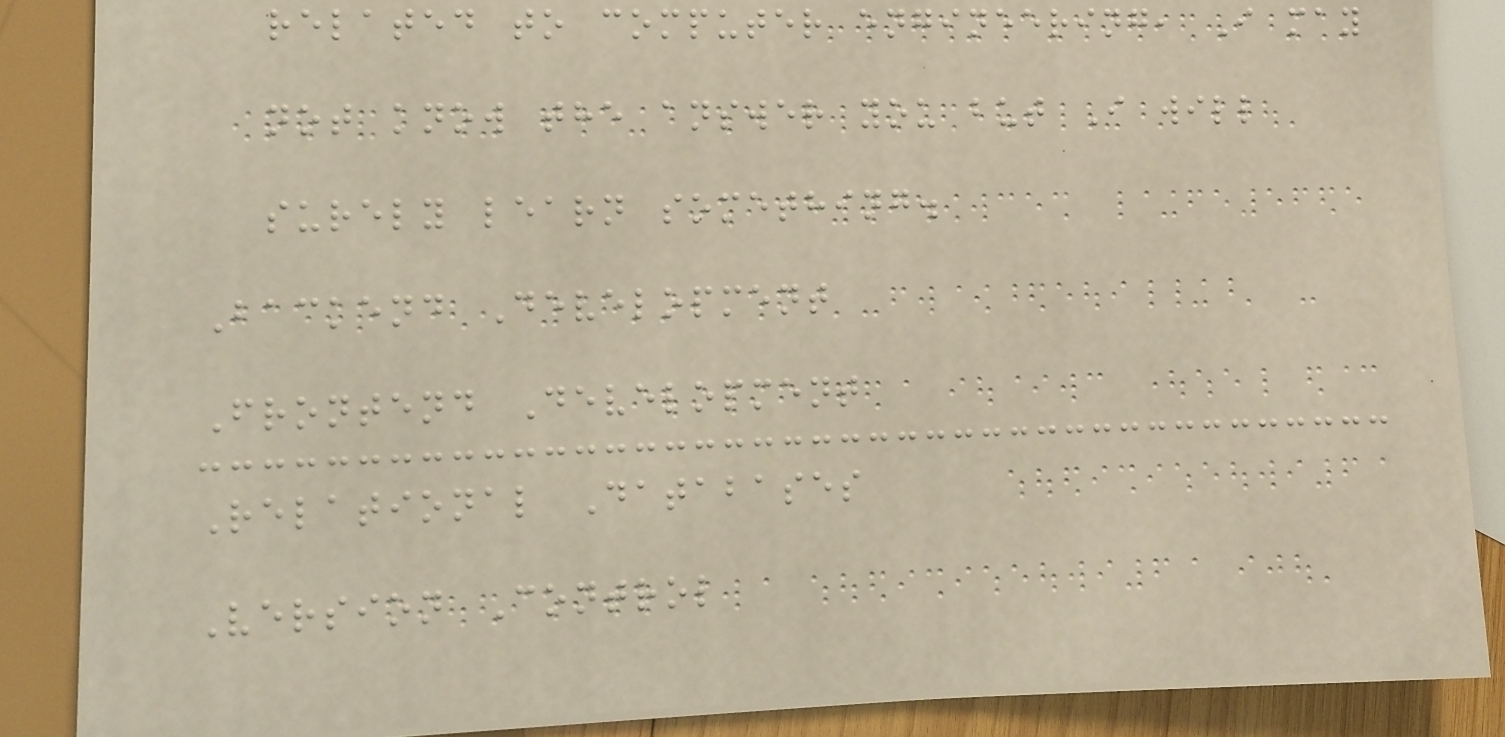related to computer engineering, I may
not know the answer you but I will
surely learn something.
Backend Development
Frontend Development
Relational Databases
Version Control
